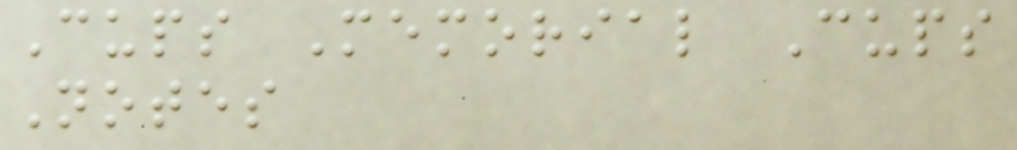Cups Memorial Cups
Notes
